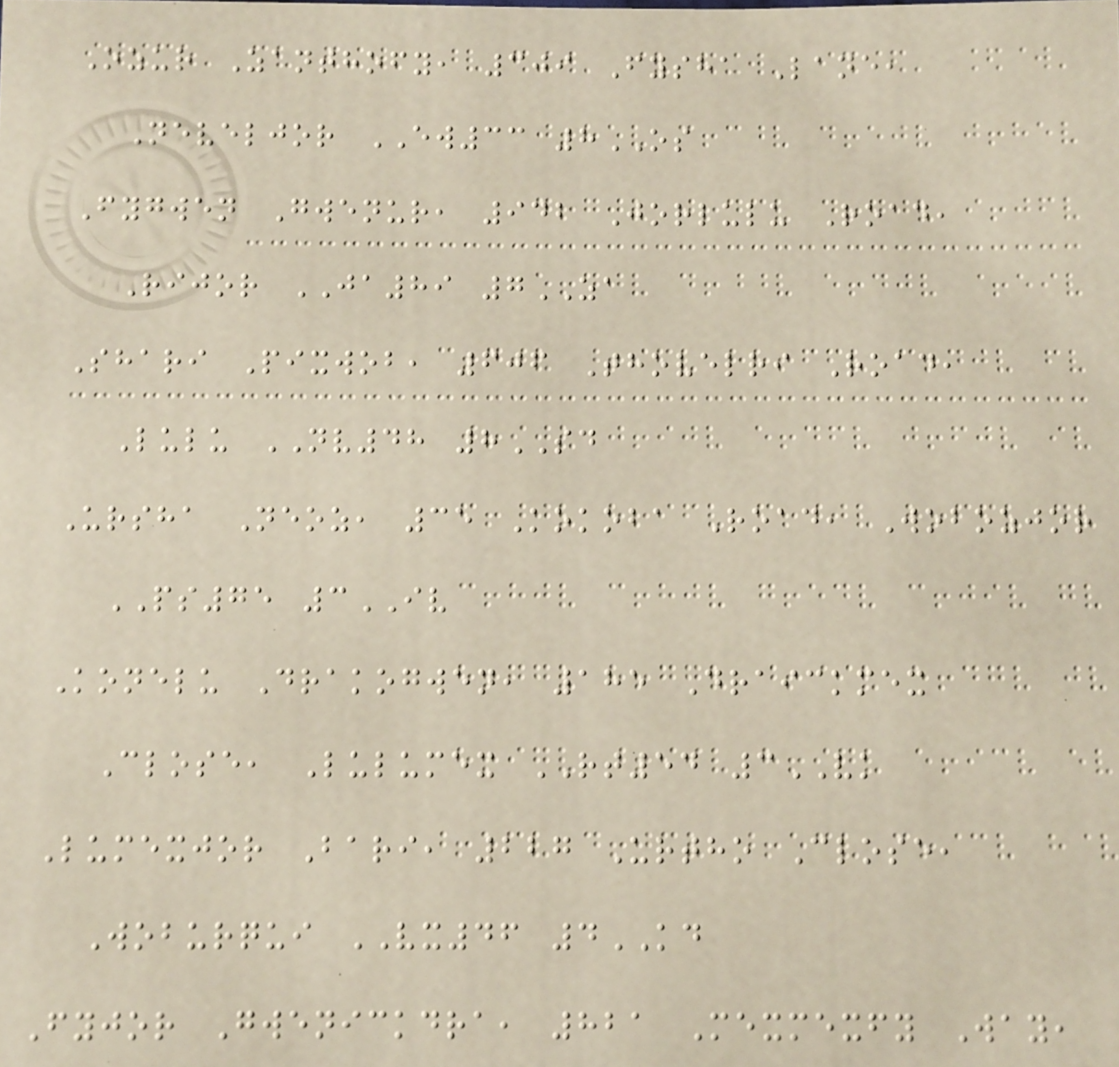Ozur Zanthofy, 309 Fysha Lane,
Neveljor EW33 8OS
Fygwen Gwenur, 942 Jorlulu Road,
Rijor JA89 7ZA
Shari Pixwob, 606 Thovelri Road,
Lulu NV48 8SD
Ursha Neoz, 35 Kokoba Road, Wobozjor
PS75 3IV
Konelu Drakogwen, 185 Draickmex
Close, Lulumex RT54 3VK
Lumexjor Bari, 227 Urtho Close,
Woburqui VX46 4KD
Fyjor Gwenickdra, 821 Mexmexfy Way,
